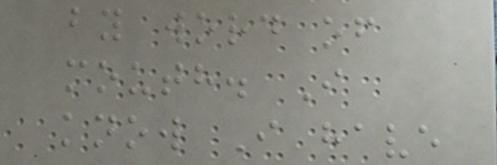by word of
mouth. I
know I have
